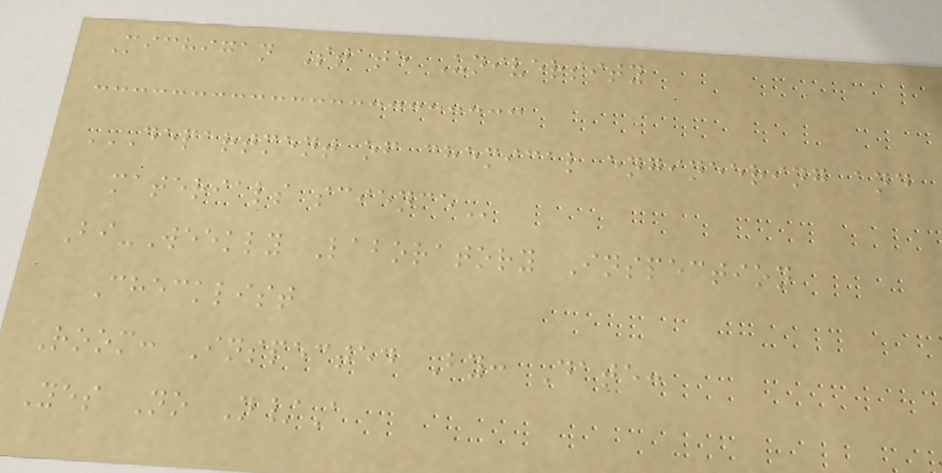Michigan State University
DEPARTMENT OF CHEMICAL ENGINEERING AND
MATERIALS SCIENCE
Bi-Weekly Laboratory Inspection
Checklist
Room: Inspected By: Date:
Yes No N/A
